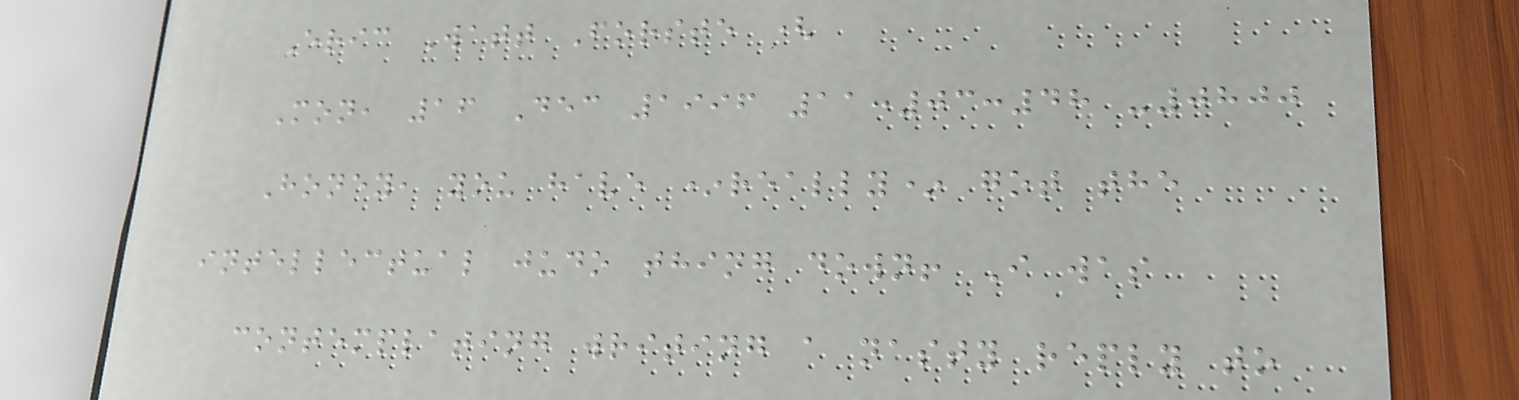Eric Watt Forste (
Mon, 16 Dec 1996 11:03:48 -0800
Honey, you have *really* got the
intellectual judo thing down! I was
contemplating writing a nasty reply to
